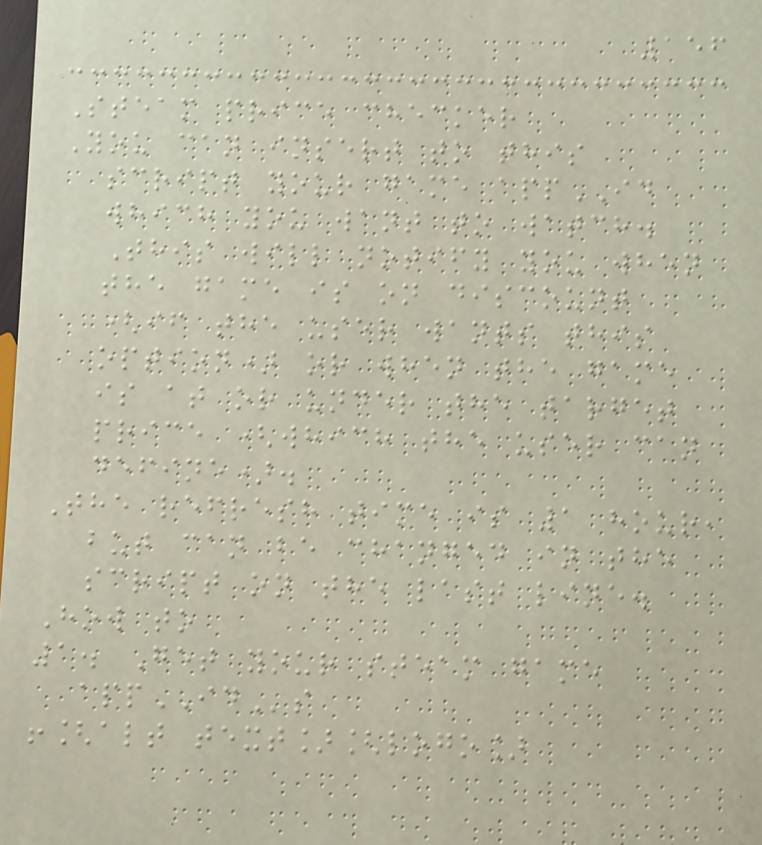156
Steam price checker
You can insert to this
script your game appID
which you want to watch.
This will notify you when
the game is on discount
(if the user wants this
option) or when the game
is at or under the target
price (which the user can
define).
The refresh time is 1 hour,
but can be changed in the
script on the last line.
How to
1. Get your steam game
appIDs
![alt text][logo]
